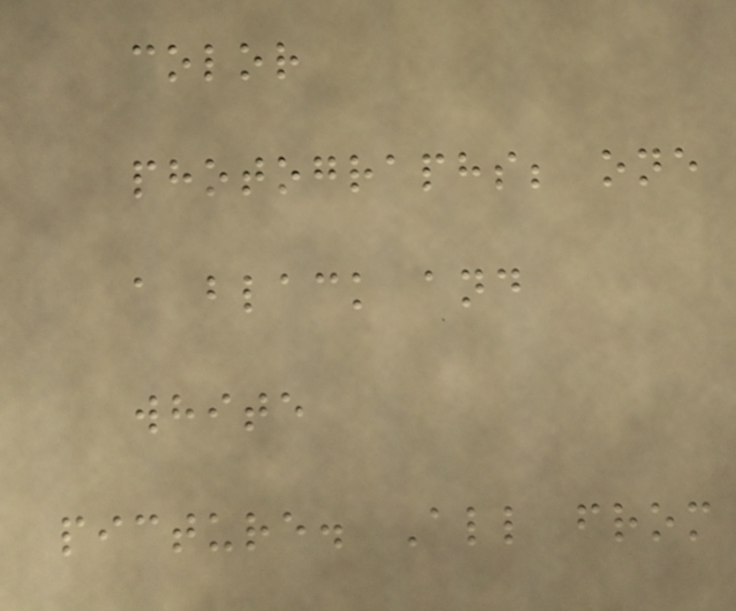color
photographs; one
a black and
white
picture. All from
